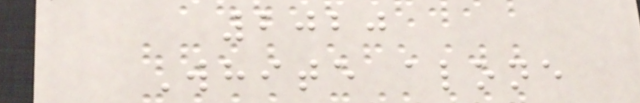2020
White alone
